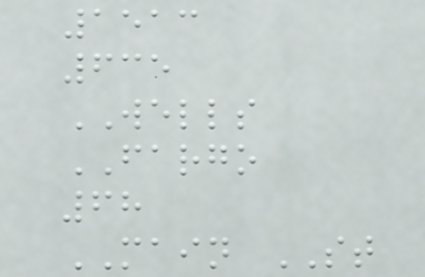1513
635
WELLS
FARGO
68
MAIN ST
